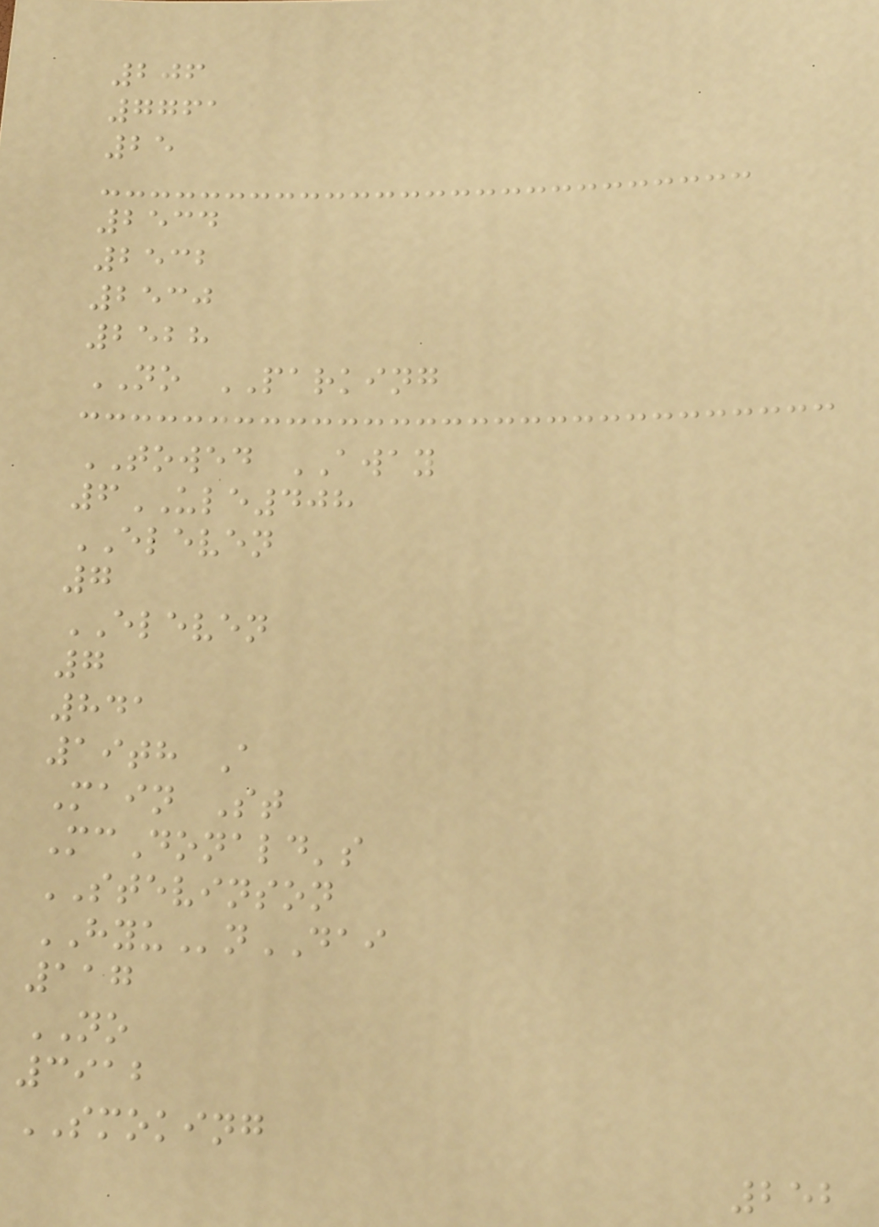206
7761
25
2534
2532
2530
2528
NO PARKING
TOWED AWAY
6ULE408
ELEVEN
7
ELEVEN
7
841
19th A
Main St
McDonald's
STEVINSON
HYUnDAI
117
NO
3912
SMOKING
252
